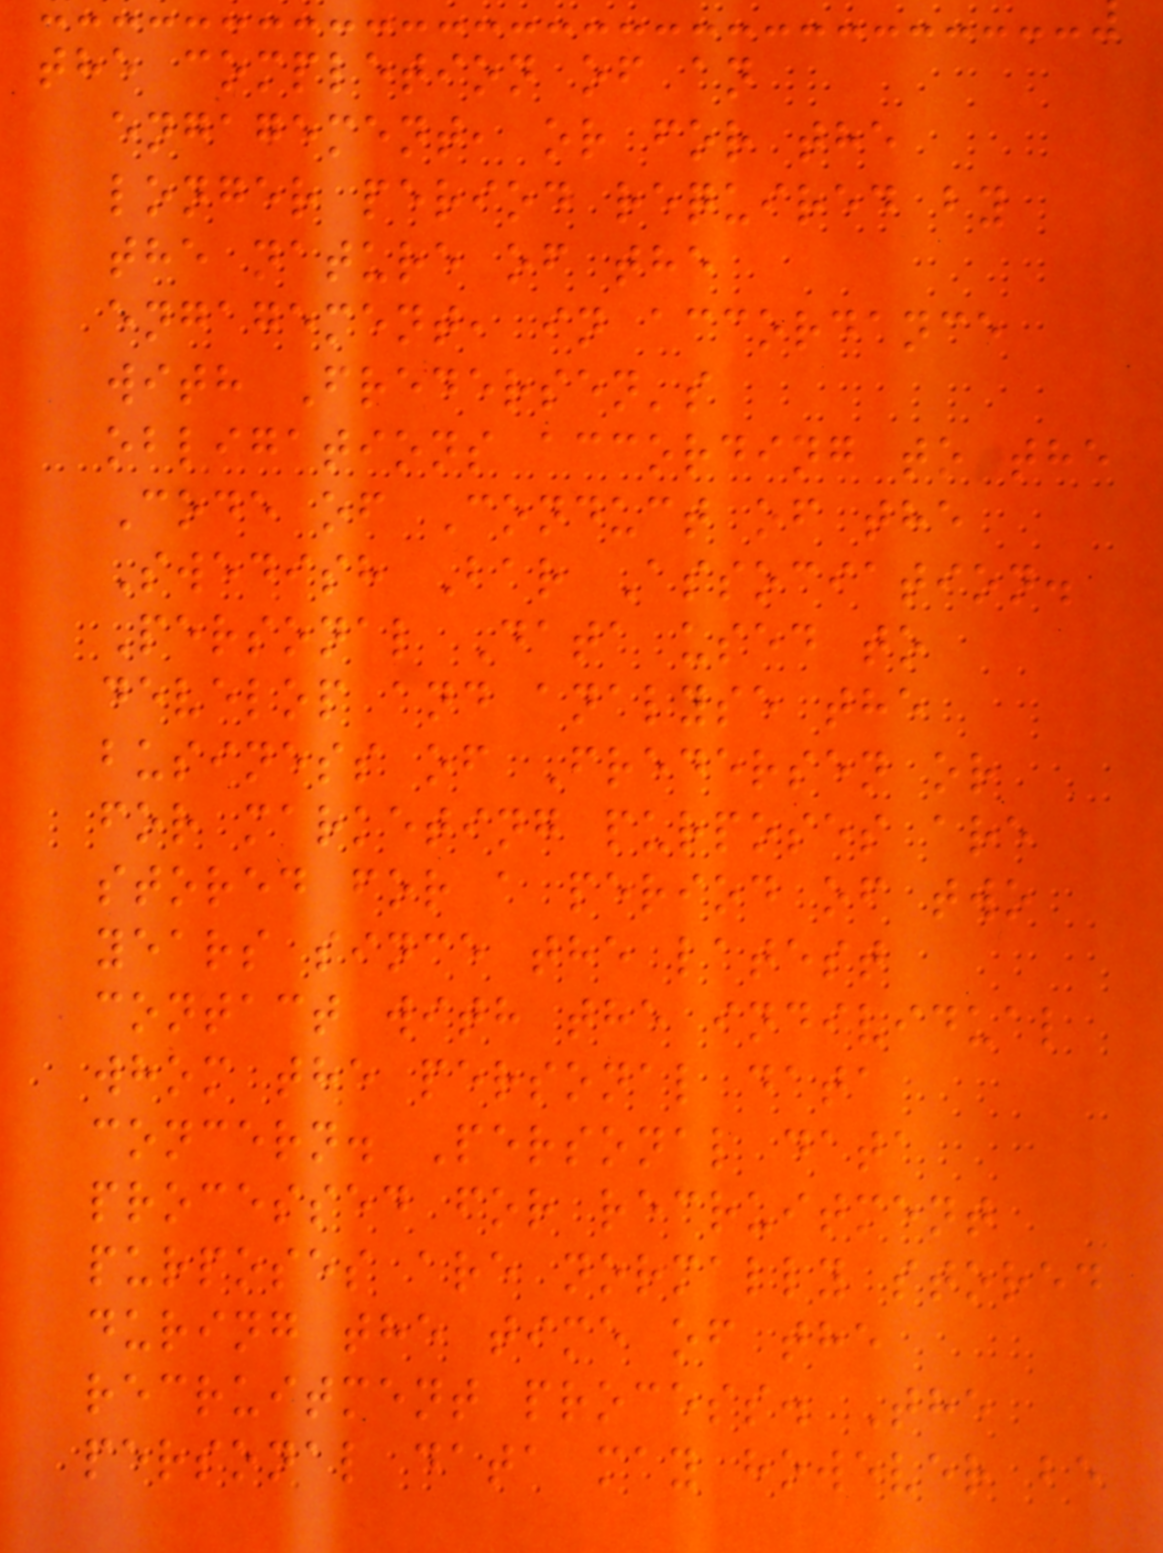the completion of an
engagement, or for the
longer period required by
the nature of the
engagement, in accordance
with Fredersen's
obligations according to the
Code of Conduct of the
Swedish Bar Association.
Personal Data used to
develop and analyse the
business of Fredersen or
for marketing purposes are
stored for a period of two
years since the latest
contact with the individual
whom the personal data
concern. Personal data
processed for recruitment
purposes are normally stored
during the time of the
recruitment process. The
personal data may however be
